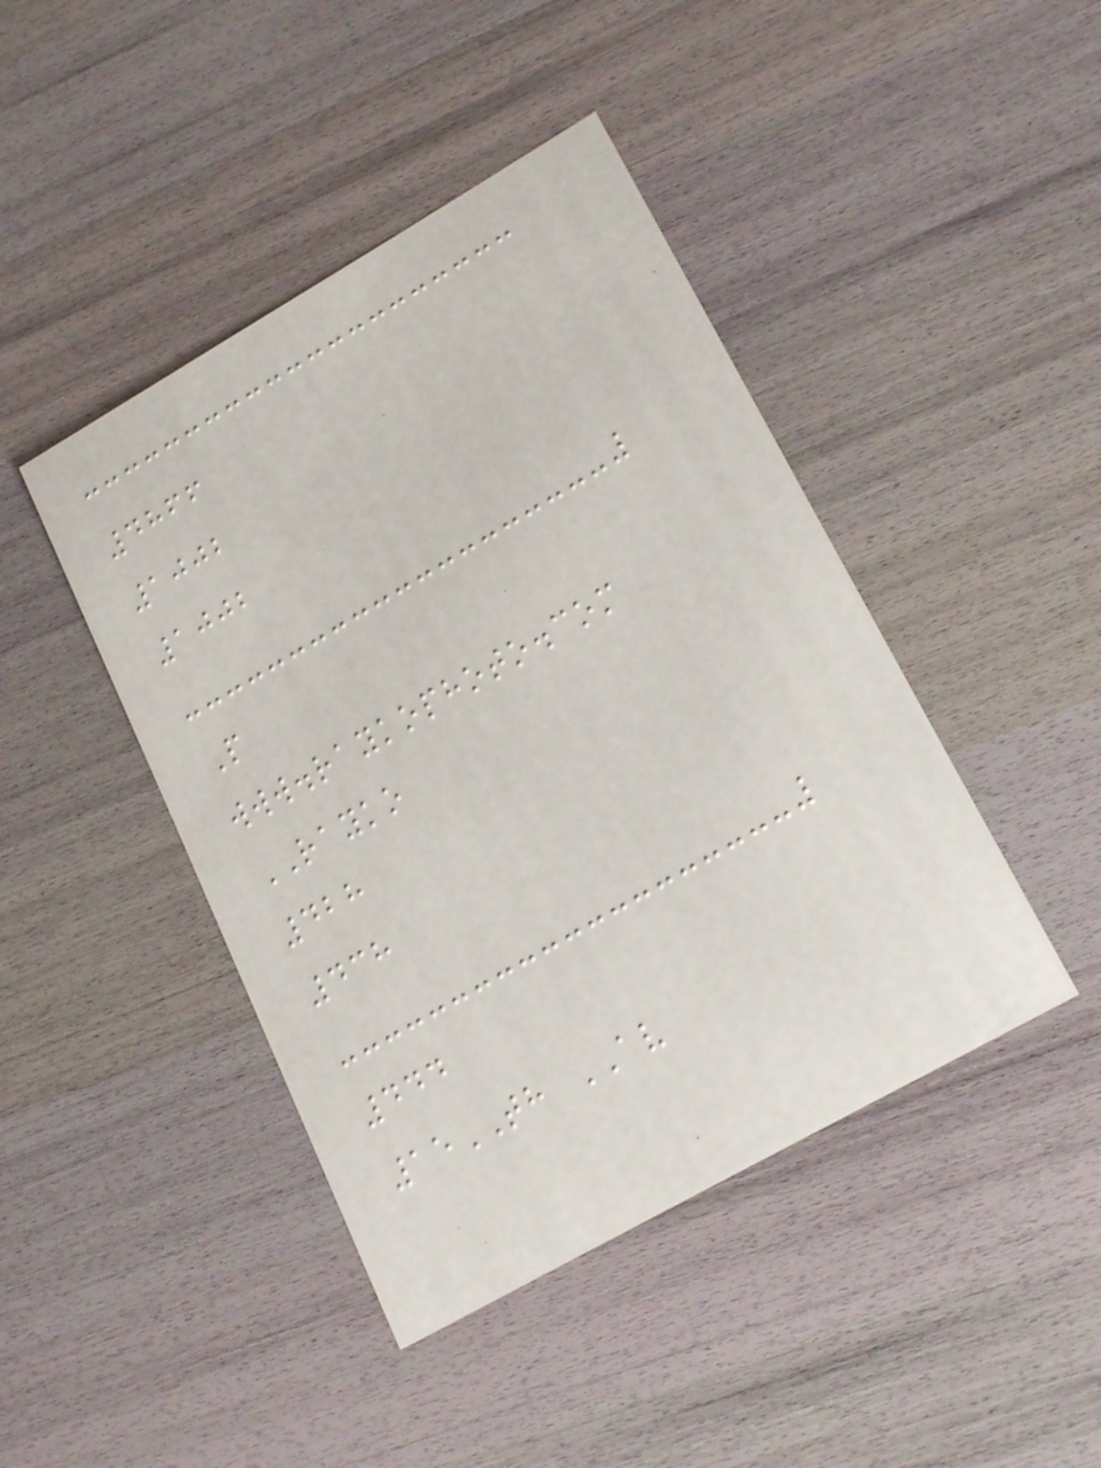4866
1002
1002
P
www.raykophoto.com
RAYKO
428
438
444
15TH AV
